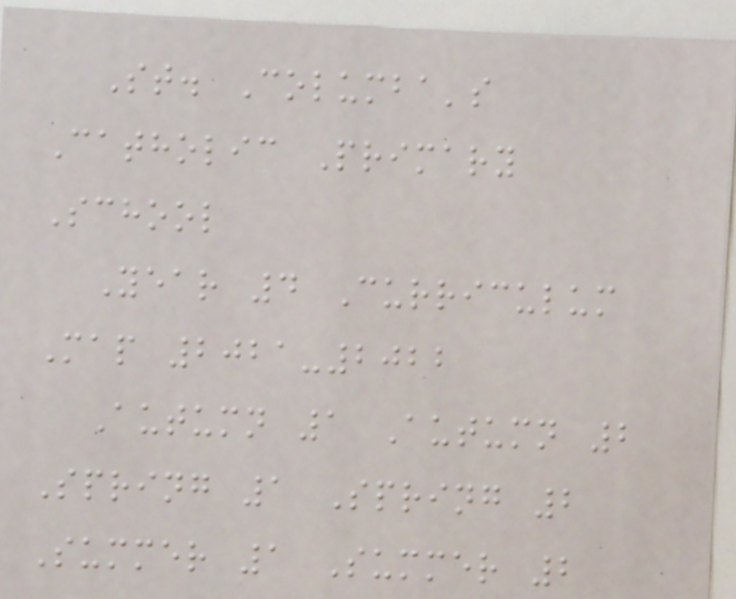St. Columba's
Catholic Primary
School
Year 4 Curriculum
Map 2021-2022
Autumn 1 Autumn 2
Spring 1 Spring 2
Summer 1 Summer 2
